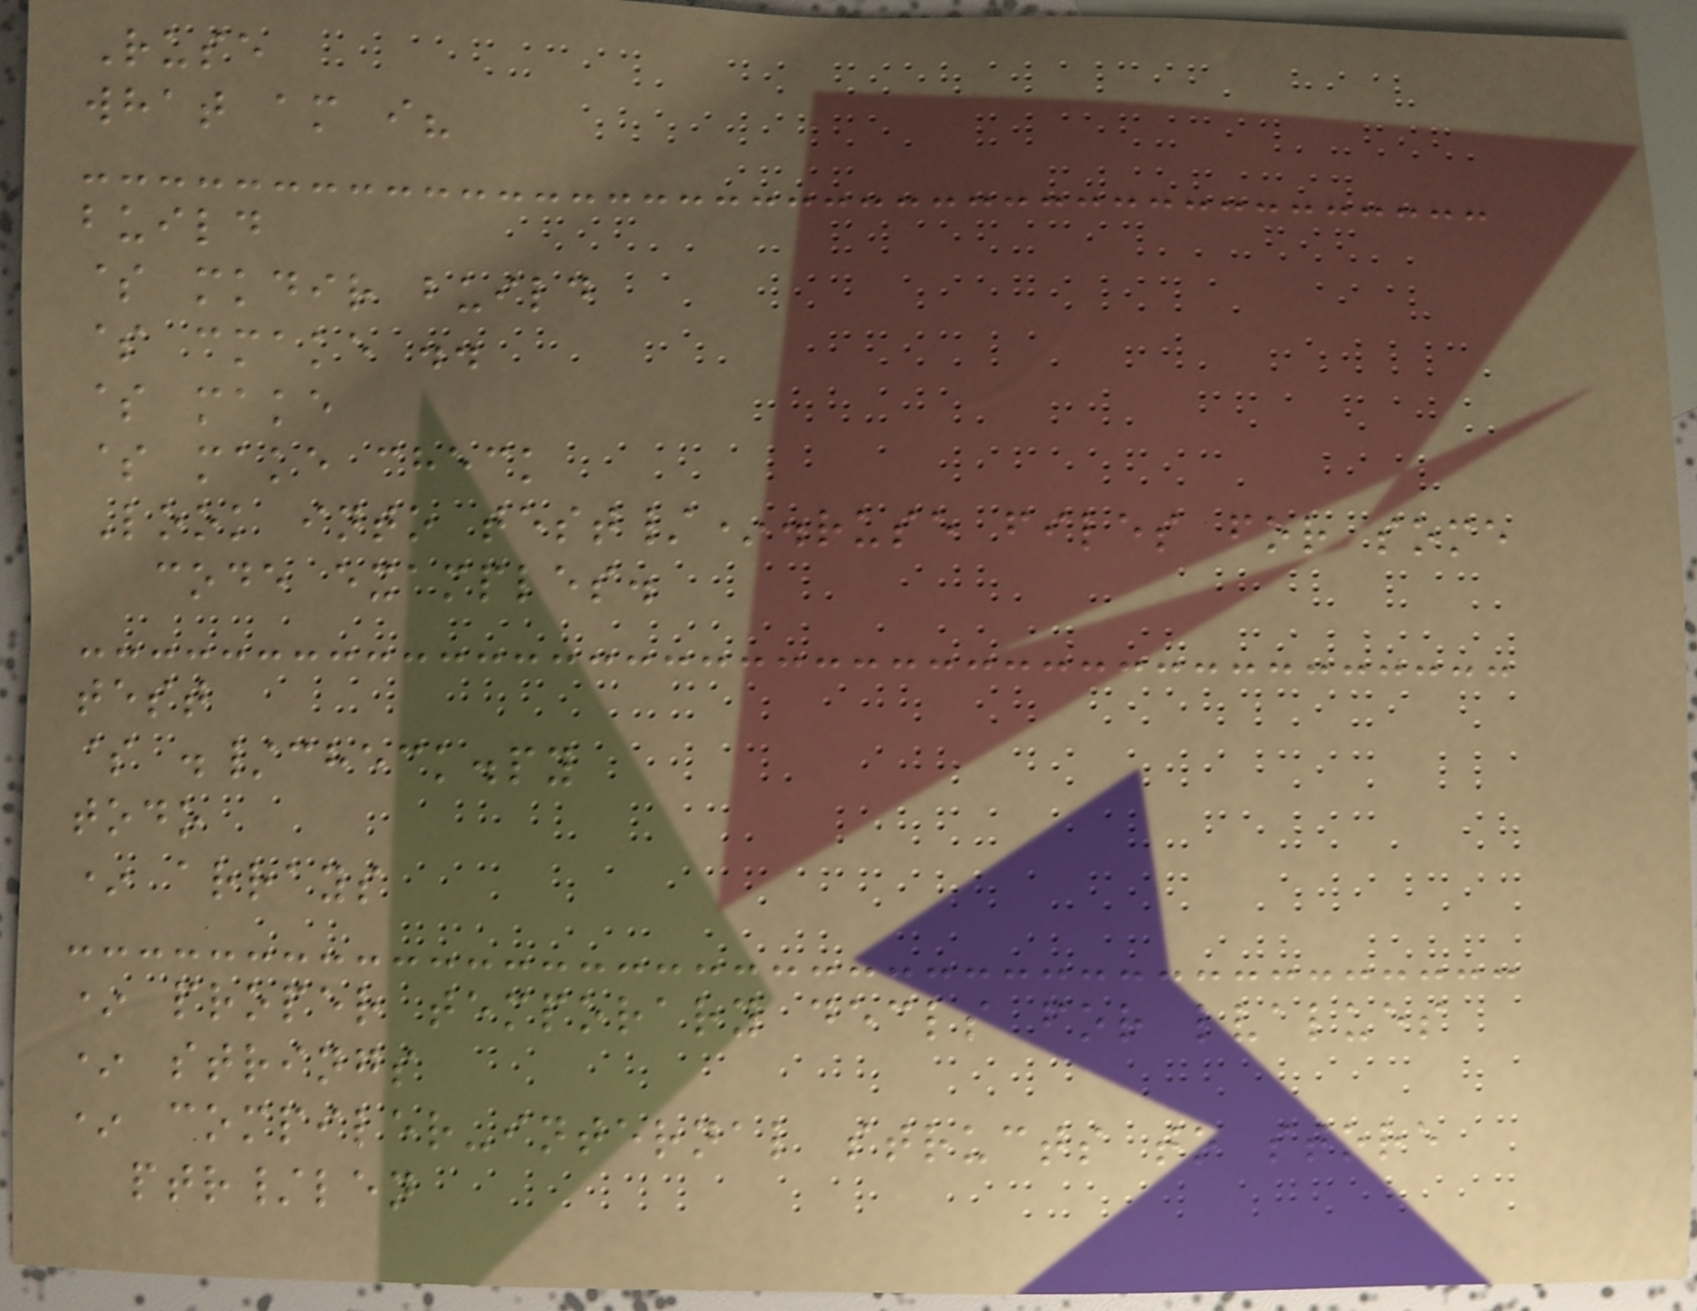Ruse
what am i?
build
$ mkdir build
$ cmake ..
$ make
$ make check
Look into test/*.ruse files for some
code examples.
test
$ ./check.py
todo
* arrays
* proper temporary decls for lvalues
* strings
* compiler-internal structs to store
ptr/len
